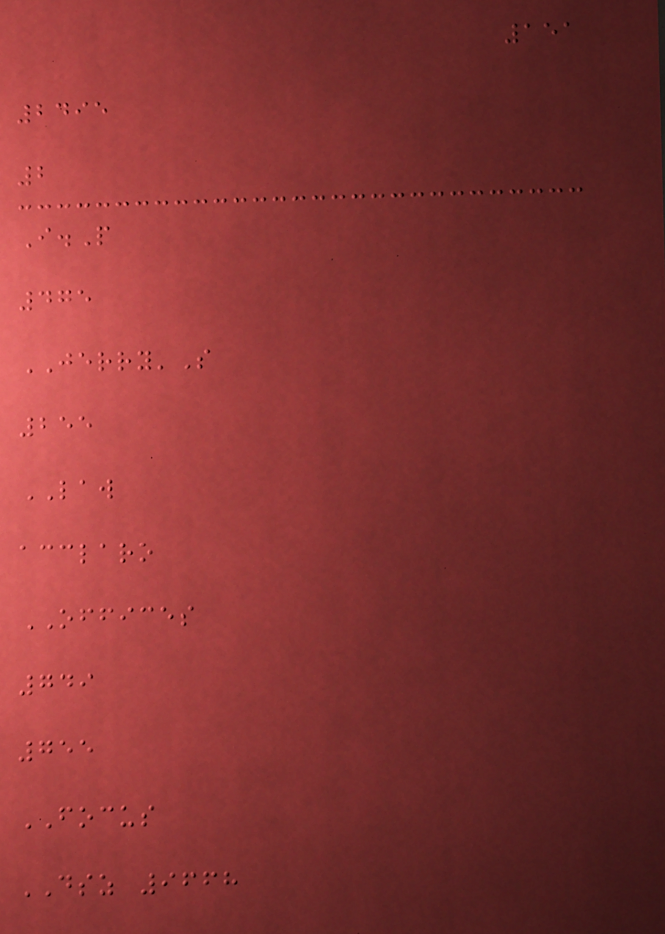151
2495
2
I.P
475
JERRY'S
255
LAW
acclaro
OFFICES
749
755
FOCUS
DSZ 9668
